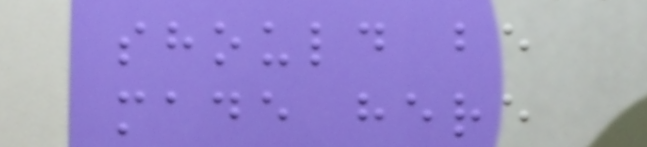should be
made here
